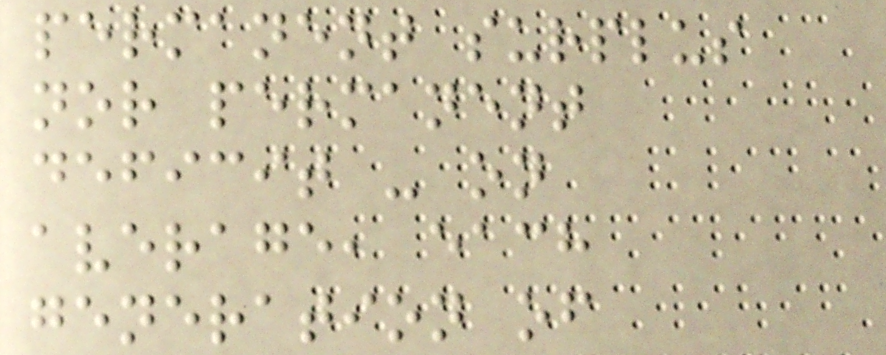permanent surplus
nor permanent
deficit - on
average, each
generation of
